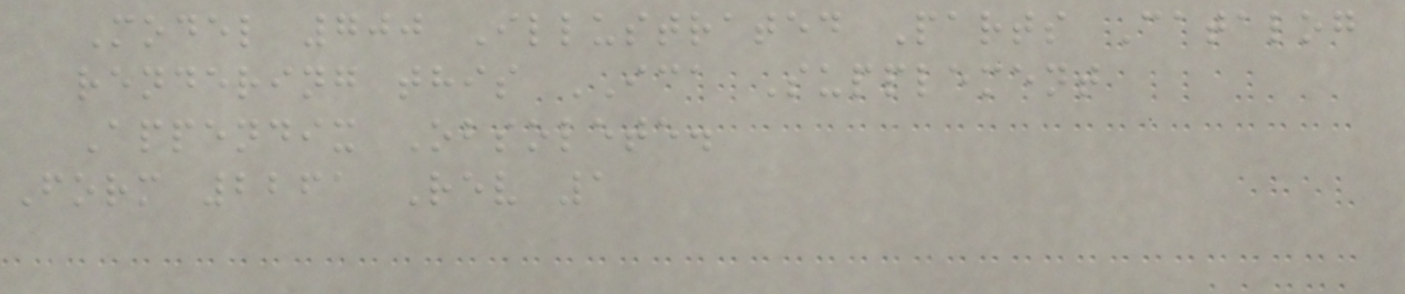Model 700 Illustrated Parts Catalog
rendering this ICA Supplement
Appendix Obsolete.
Form 2261 Rev 1
